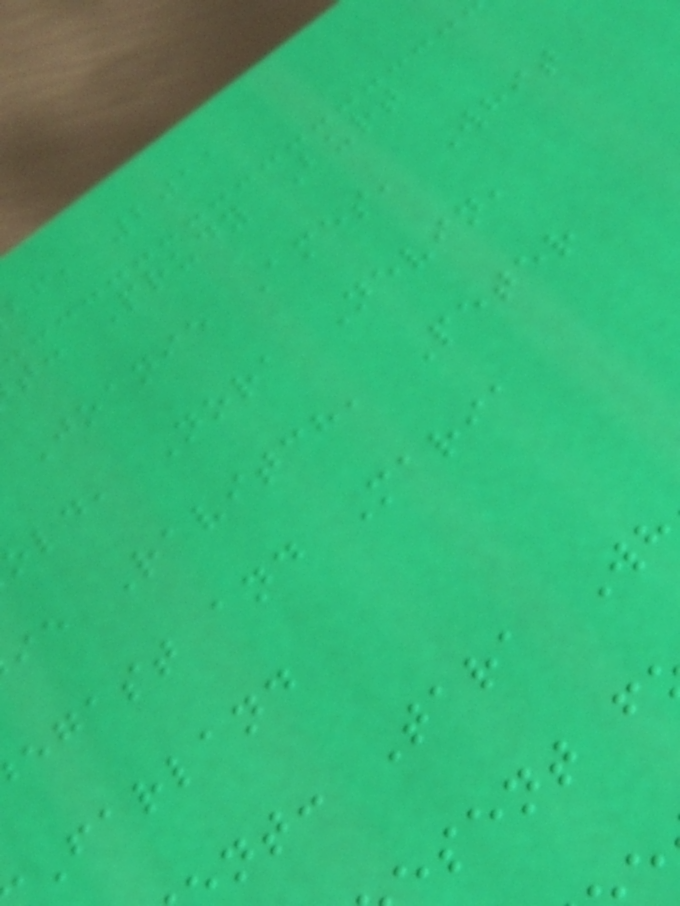bf, 2011
t: Prudy Burt
Joanie Ames, Whit
old, Nora Nevin,
ie Ravitch, Peter
egast and Maria
Farland
nt: Tara Wh
esent f
